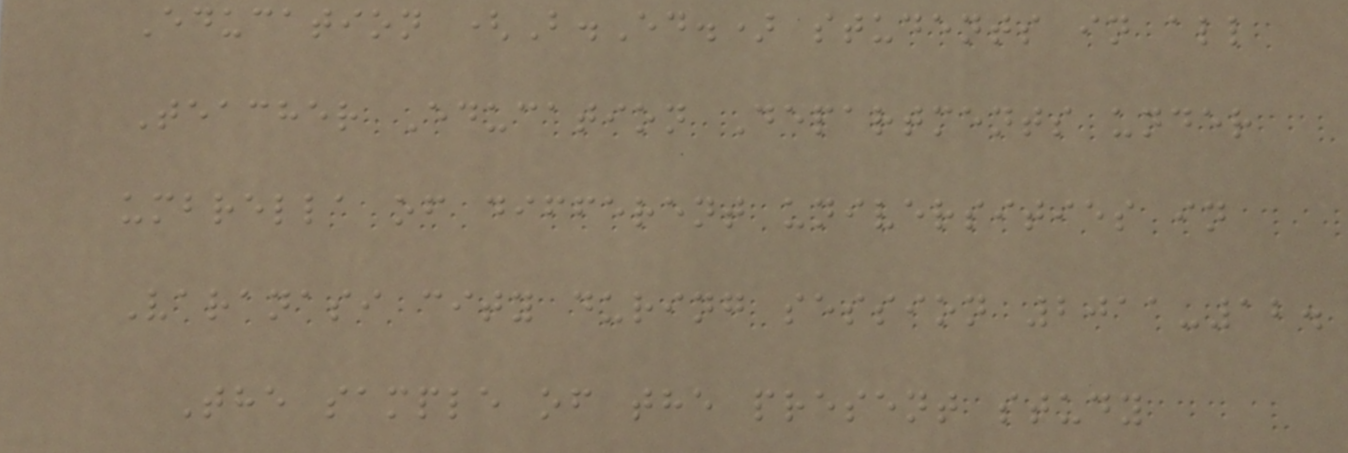Education (B.Ed.) students in all
Teacher Education Departments under
umbrella of different universities in
Varanasi city during session 2011-12.
The sample of the present study
